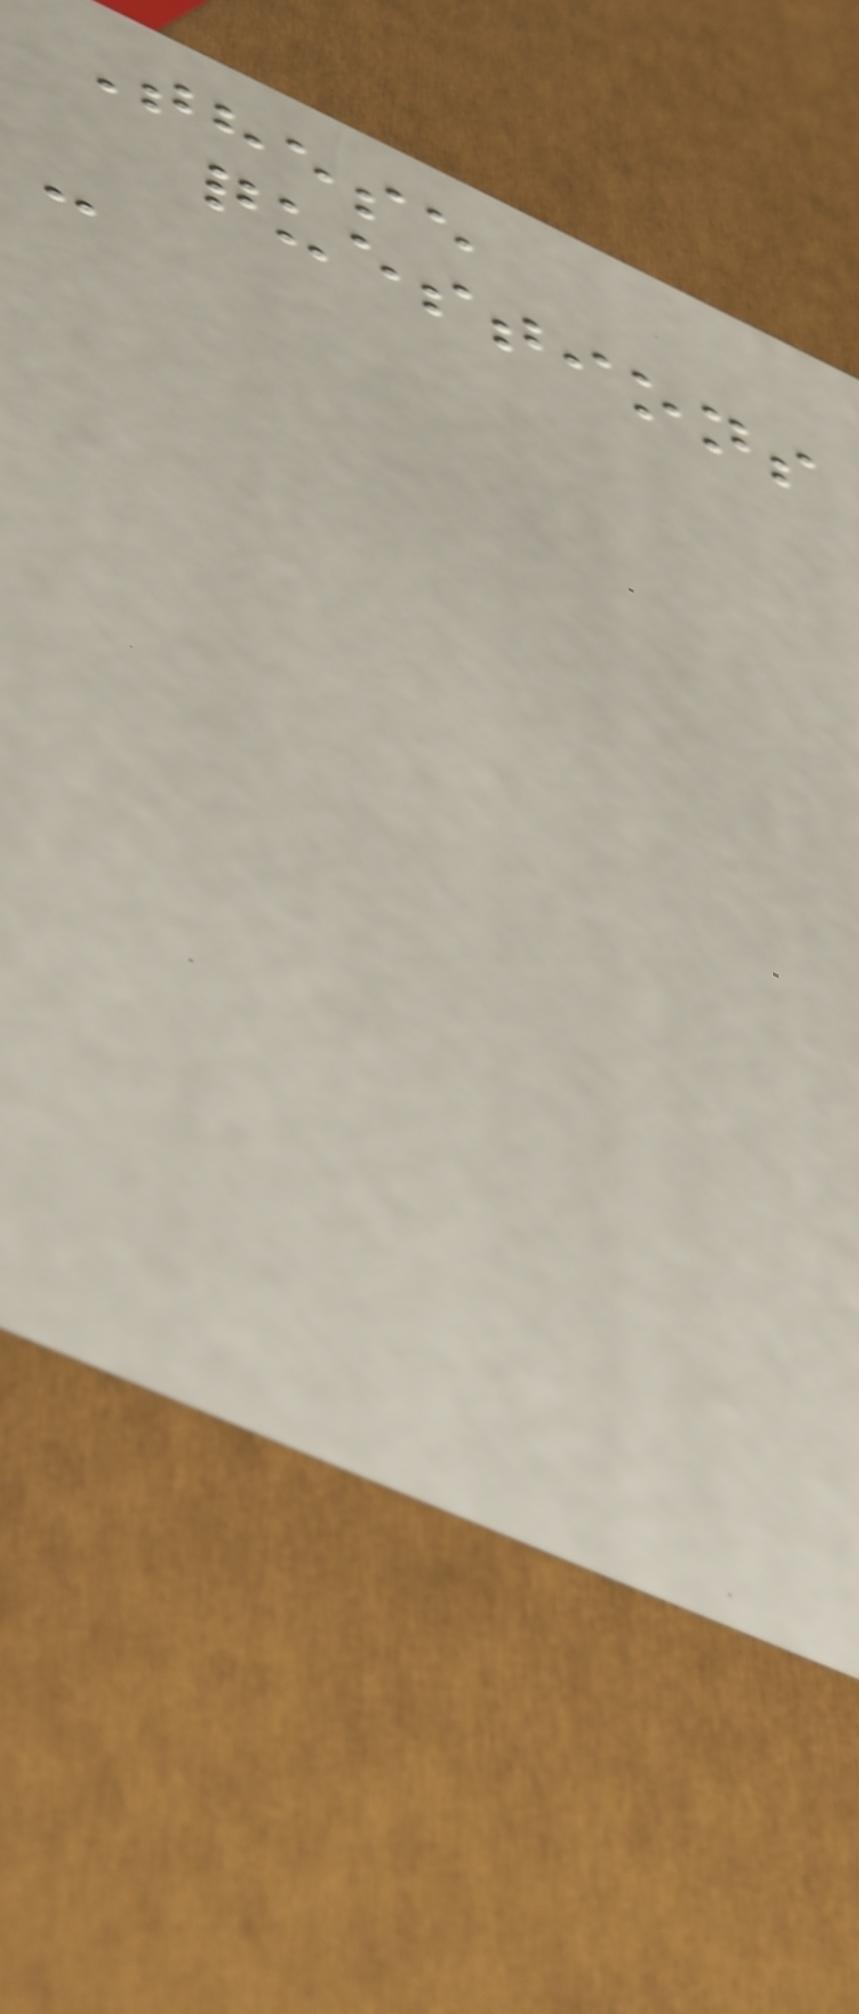These
questions
-
